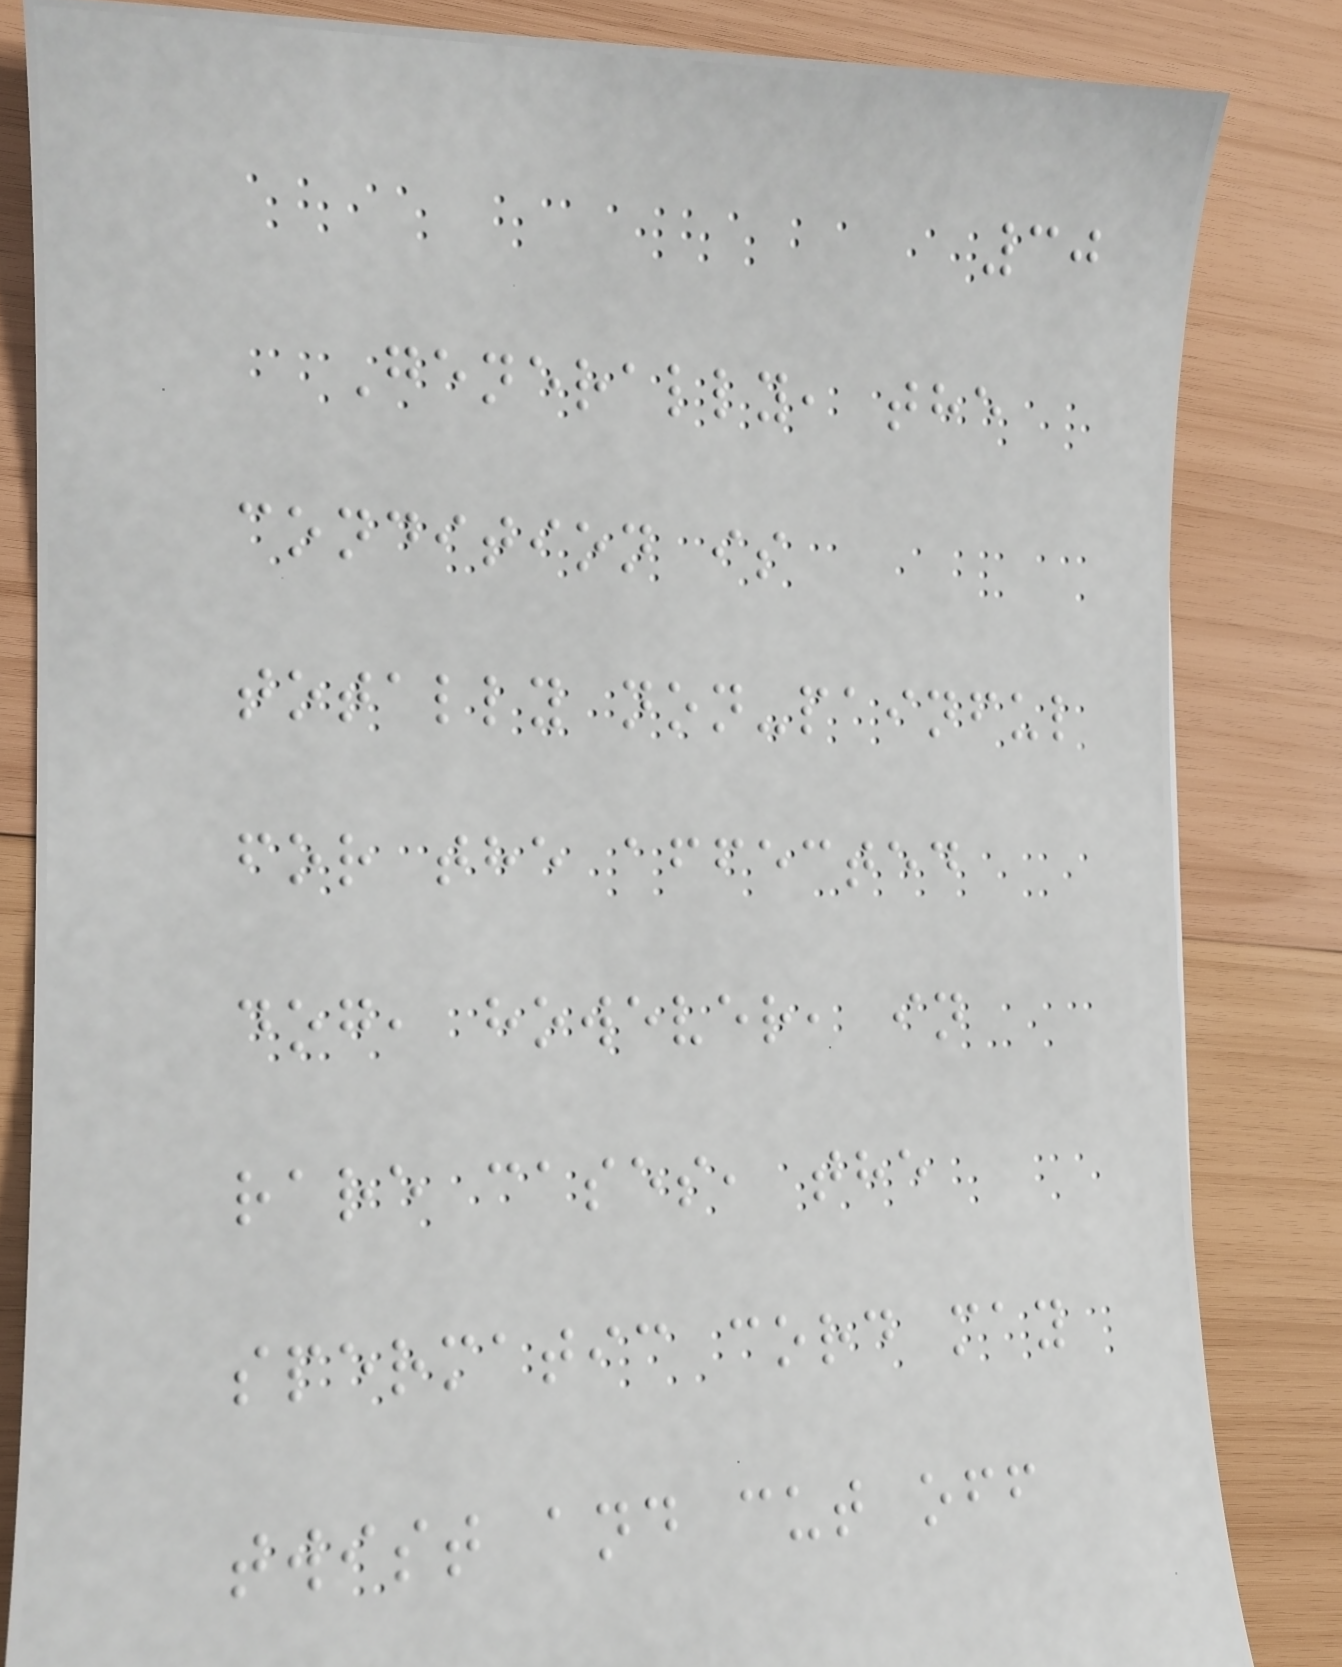30
Generally, the
condition is
totally non-painful
for the affected
dog, however, in
rare cases, the
spermatic cord may
twist and cut off
